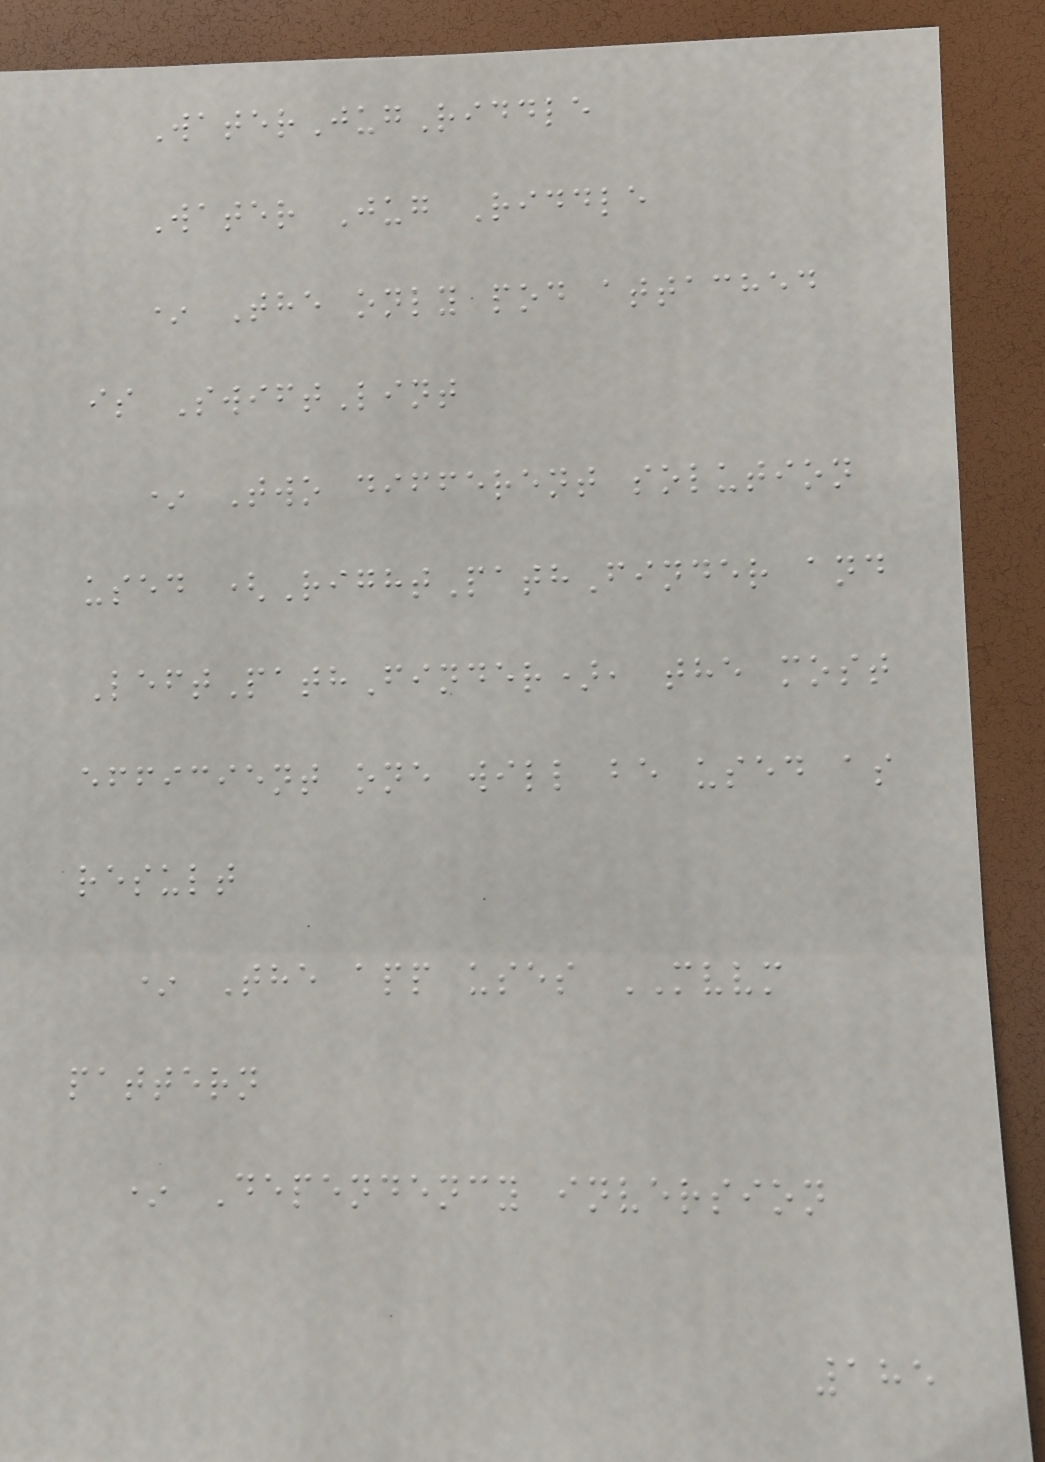WaterJugRiddle
Water Jug Riddle
* The only pod attached
is SwiftLint
* Two different solution
used (RightPathFinder and
LeftPathFinder), the most
efficient one will be used as
result
* The app uses MVVM
pattern
* Dependency inversion
185
